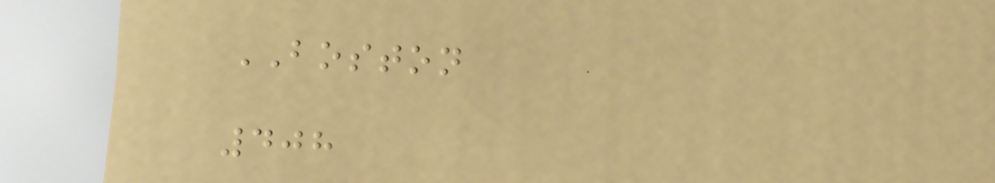BOSTON
408
